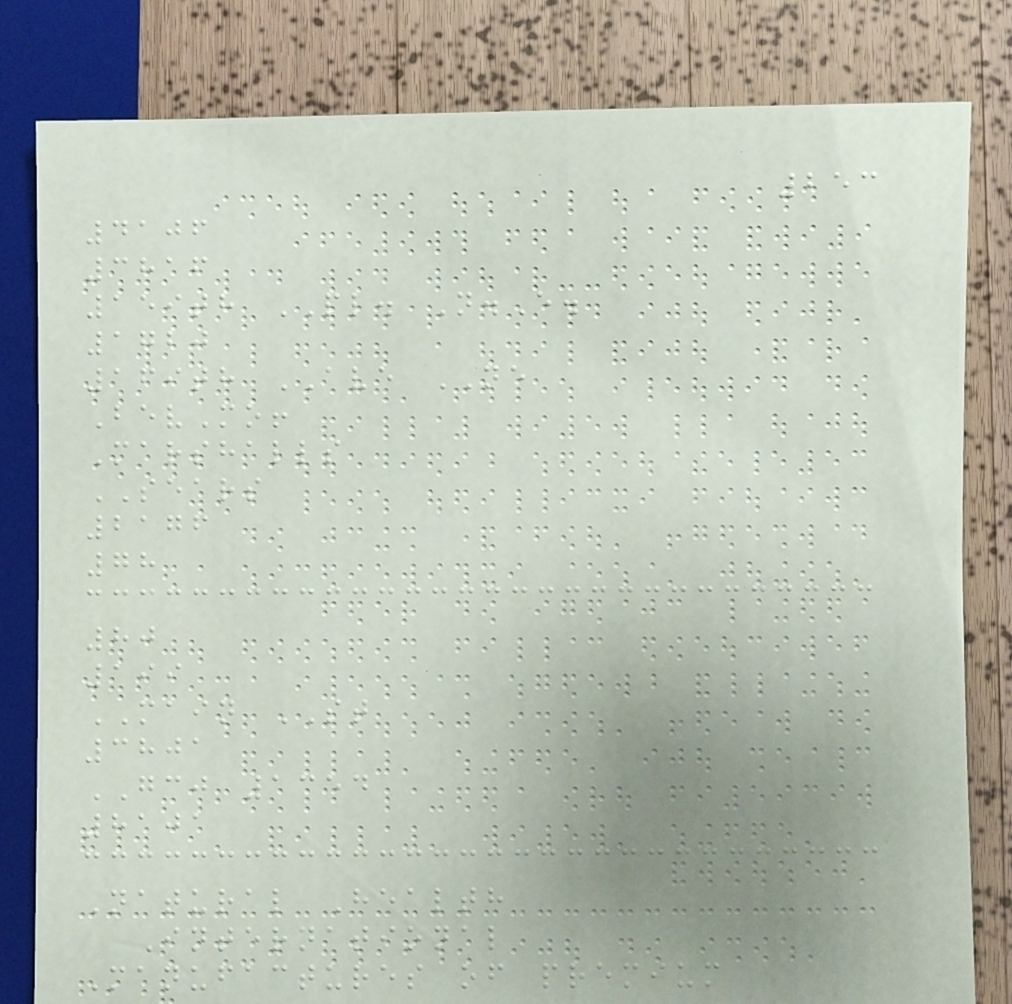253
4106
3816
159th PL. N.E.
1720
169th AVE NE
BevMo!
Marshalls
SEARS
2176
78
80
199
MAIN ST
3801
GCJ 1354
8101
Natural Health
International
Manufactures of premium
